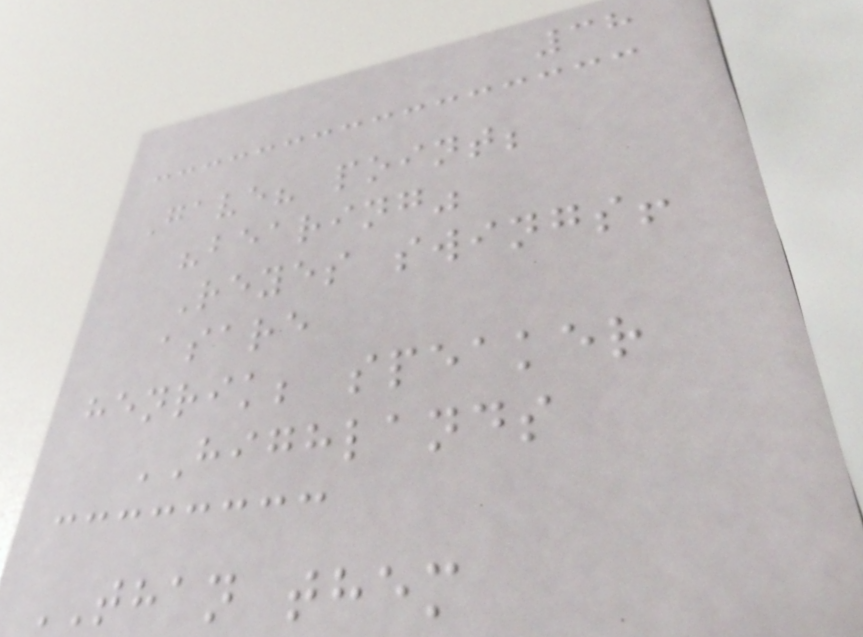38
Gave? point;
"bearing"
Reyes swings!
asare
henrik; speaker
HIGHLANDS
THAN them
